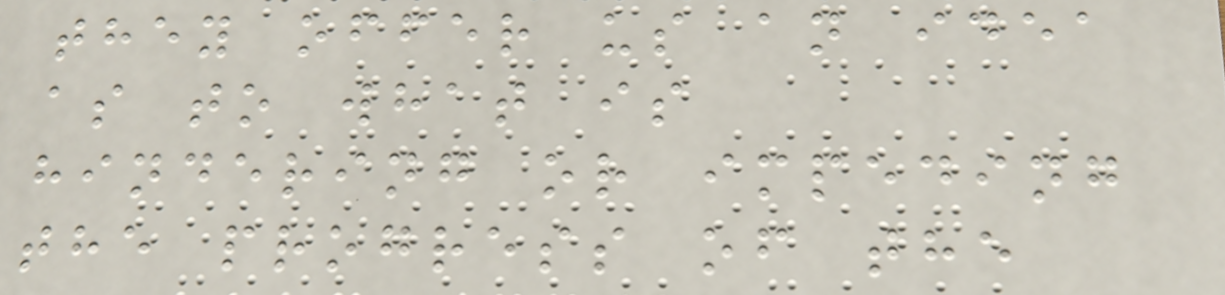they offer us an idea
as to what is
hindering or impeding
the progress of the
